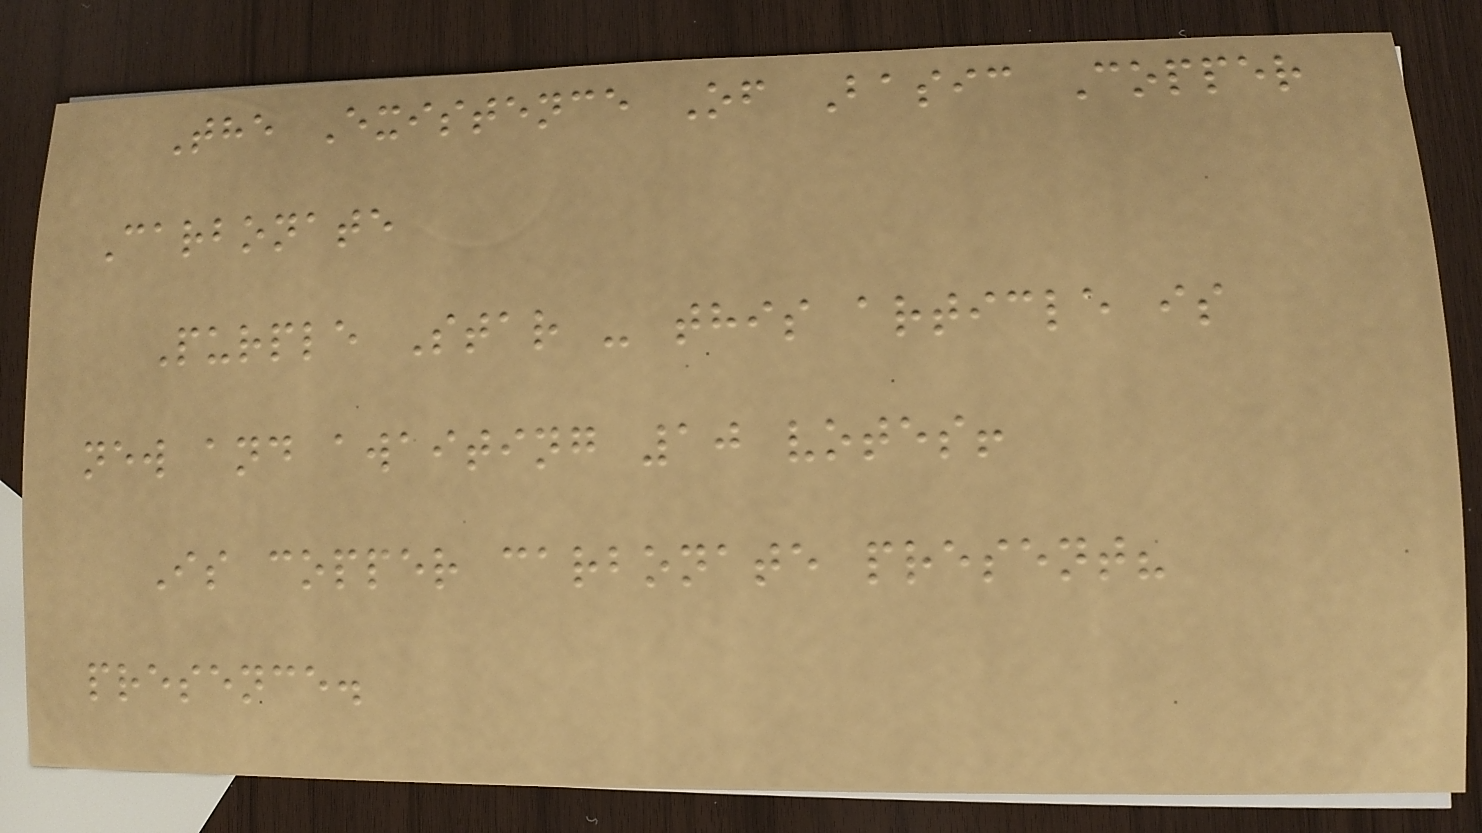The Existence Of Basic Copper
Carbonate
Purple Star - this article is
new and awaiting 10 votes!
Is copper carbonate present?
presence.
